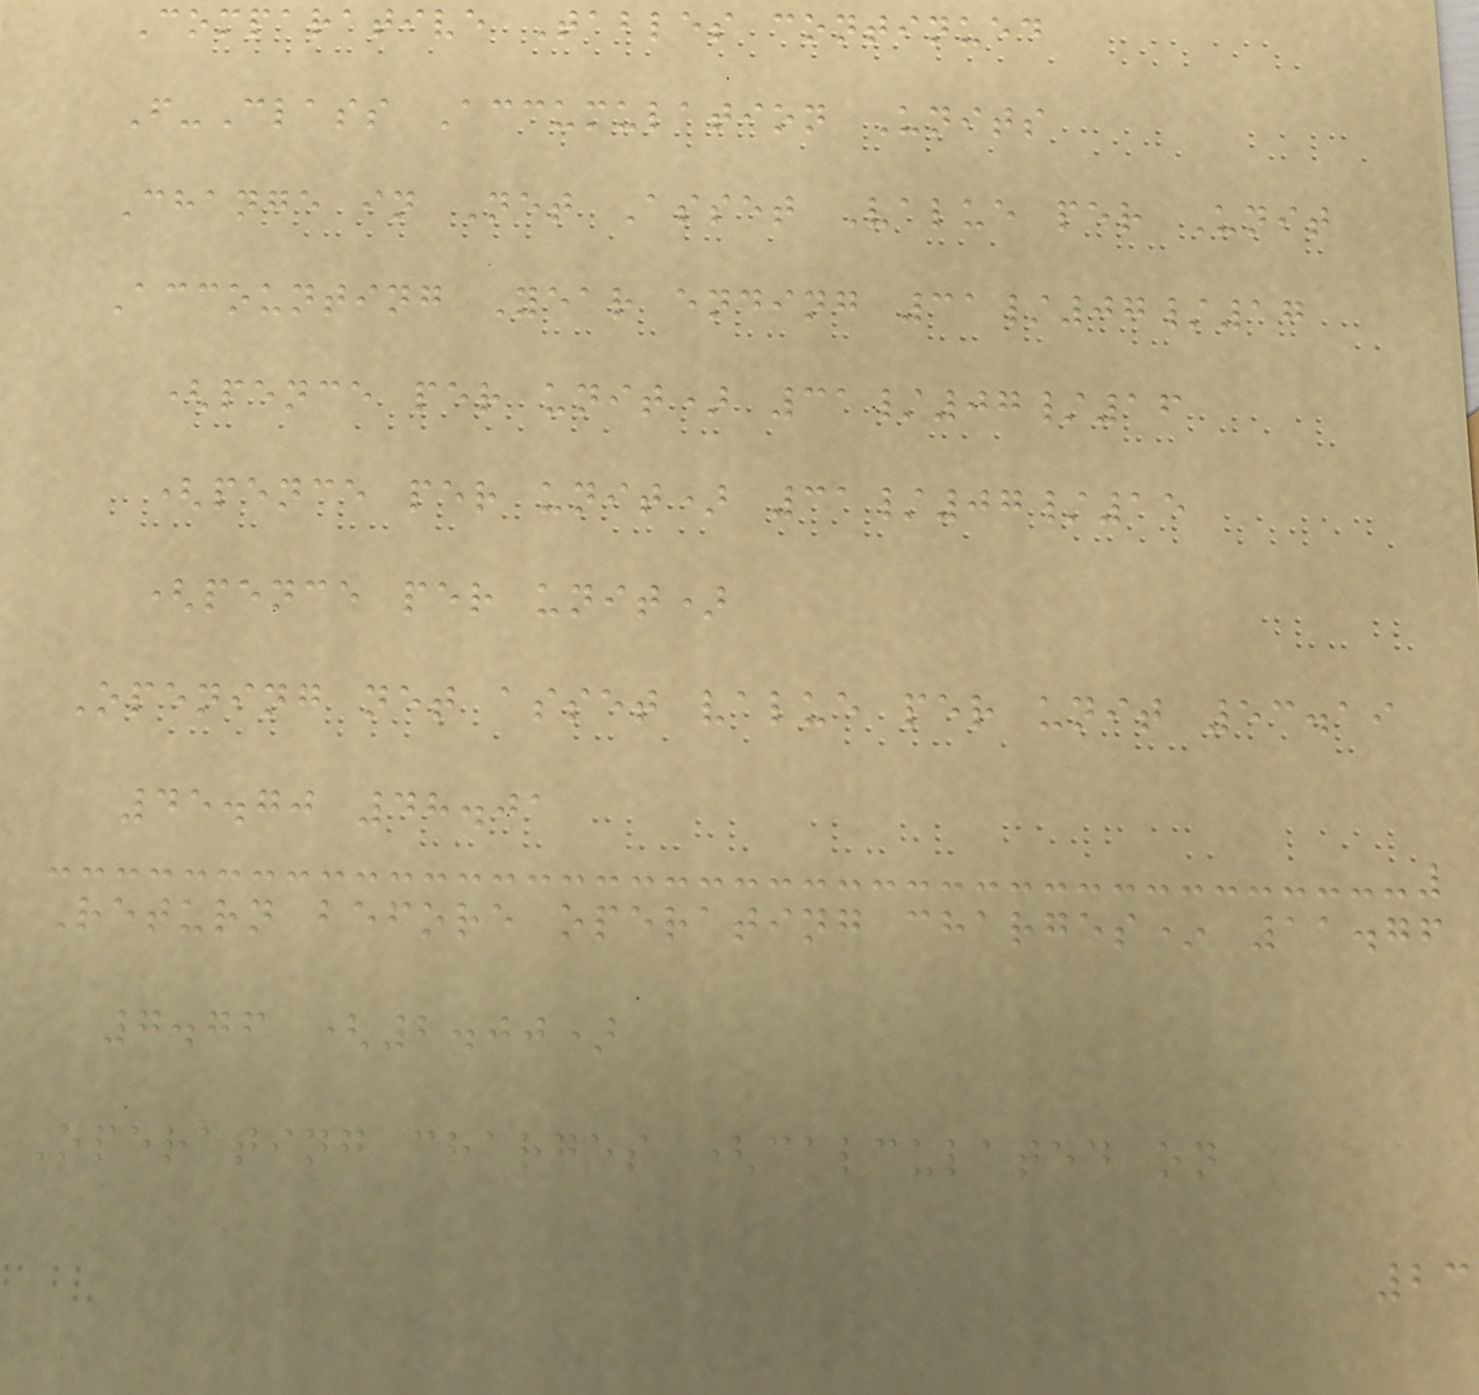Comparative Tables continued
F-Class Accumulation Units
Change in Net Asset Value per Unit
Accounting Year ending 31/07/17
(pence per unit) 31/07/16
(pence per unit) 31/07/15
(pence per unit)
Opening net asset value per unit 53.19
45.70 48.01
Return before operating charges* 11.76
7.76 (2.00)
Operating charges (calculated on
23
